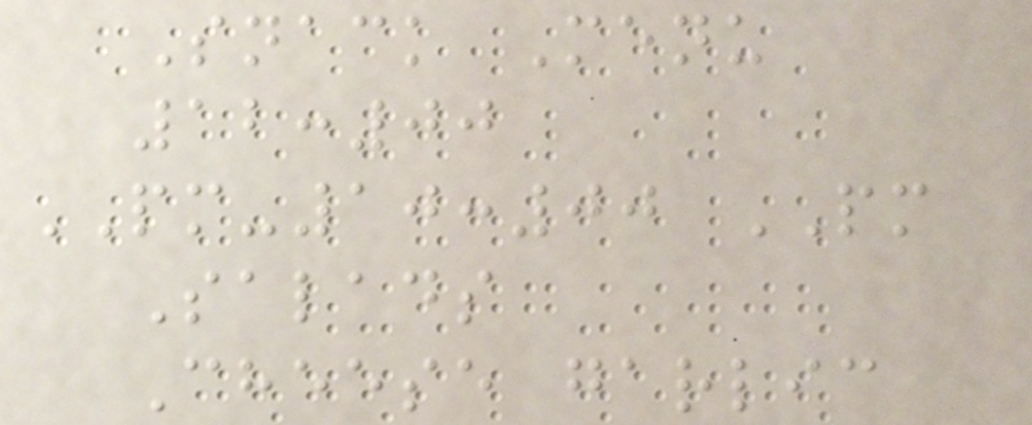Snack Menu
12:00
PM-10:00 PM
Salads
Cheese garlic
